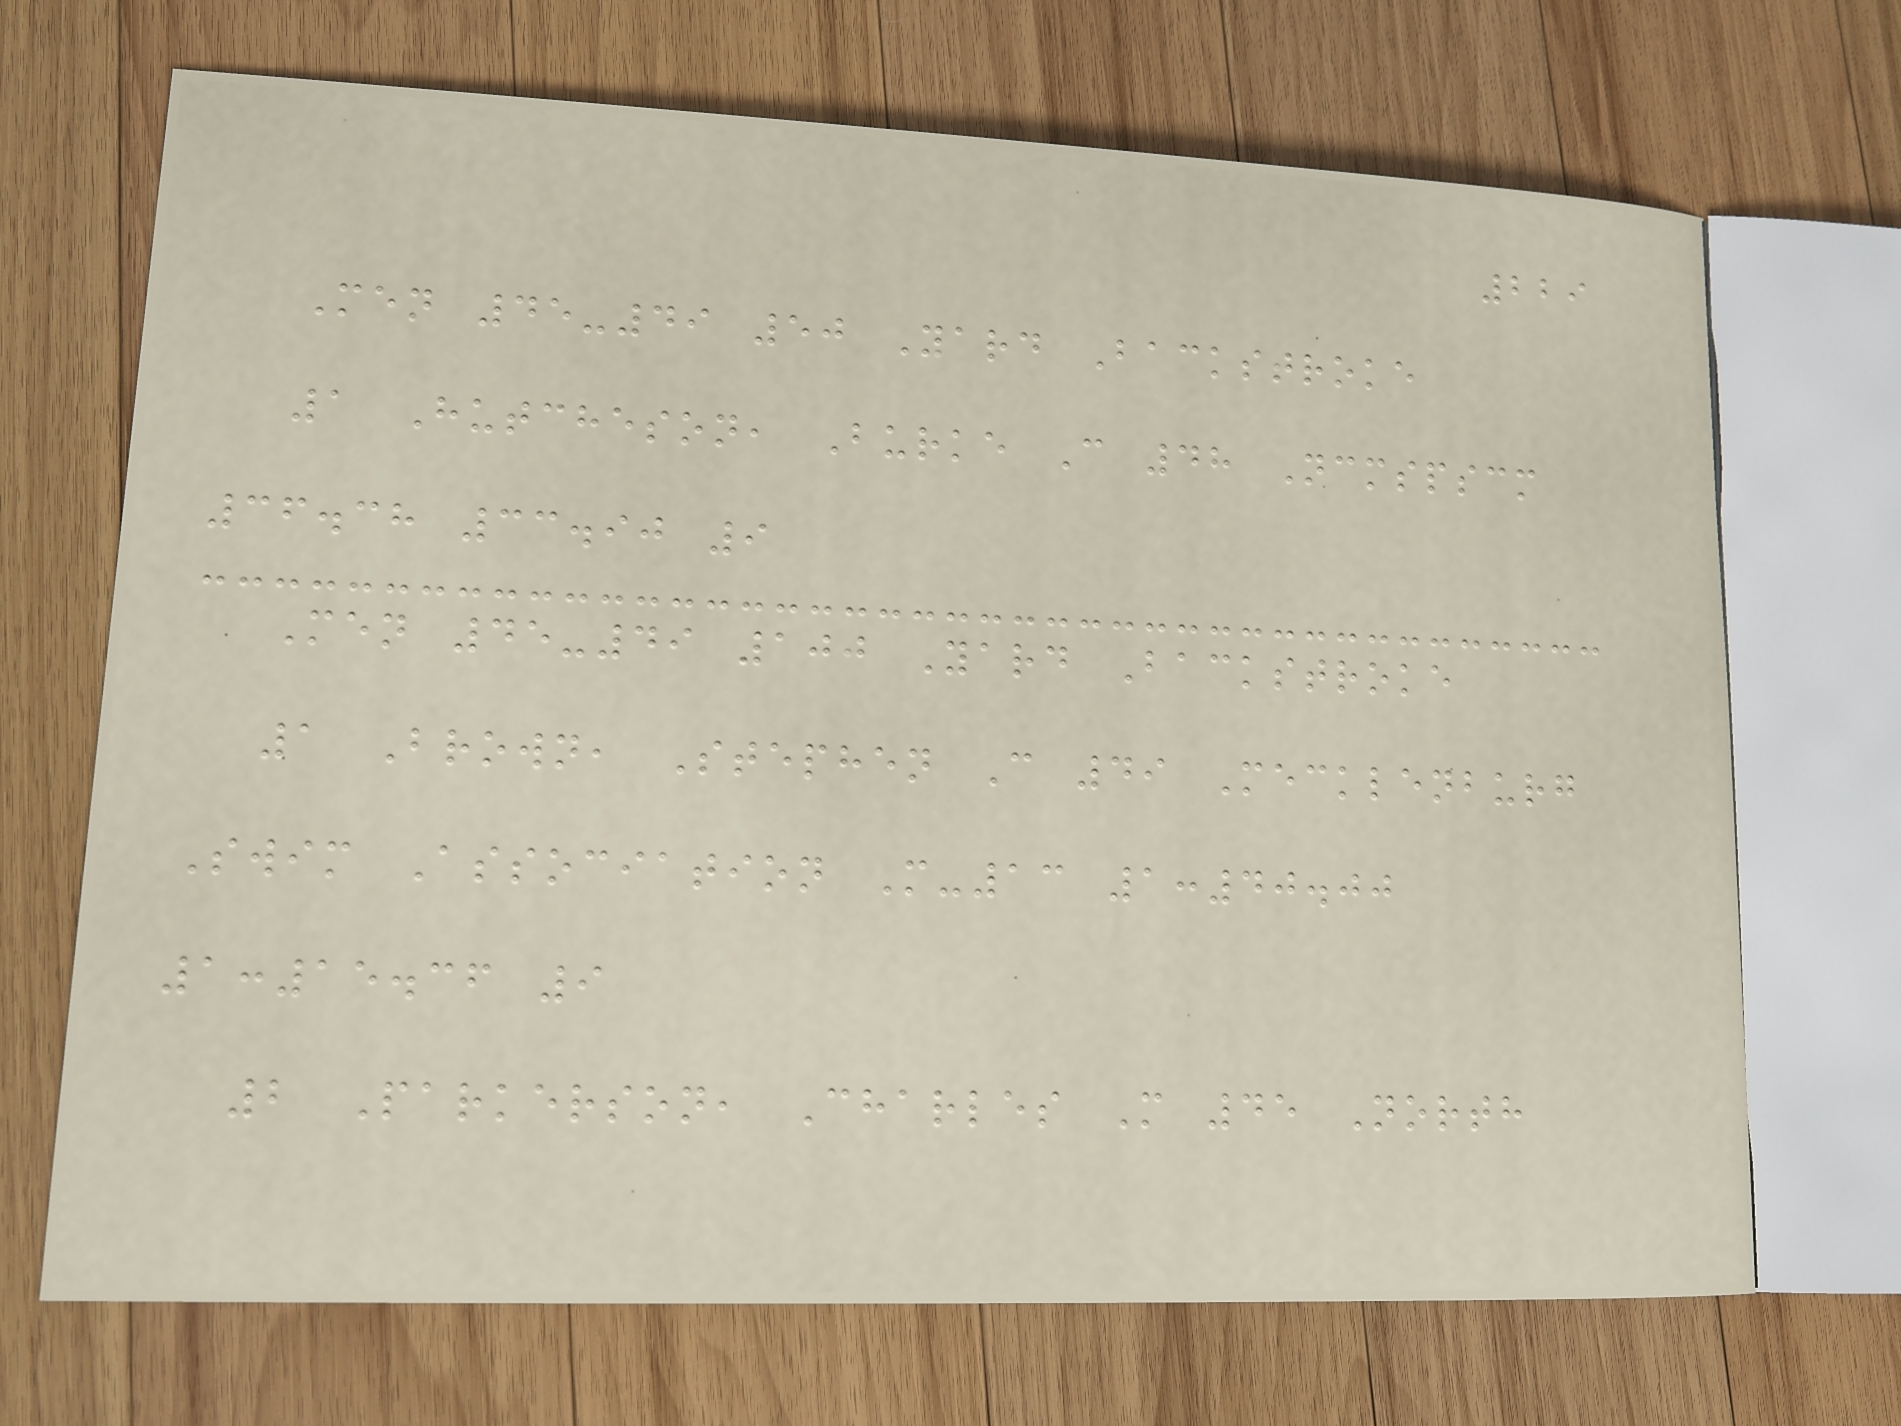229
Men 45-49 50 Yard Backstroke
1 Hutcheson, Burke C 48 Ncmspscm
36.38 33.90 9
Men 45-49 100 Yard Backstroke
1 Brown, Stephen C 49 Mecklenburg
Swim Association M-13 1:40.00
1:15.36 9
2 Parkerson, Charles M 45 North
